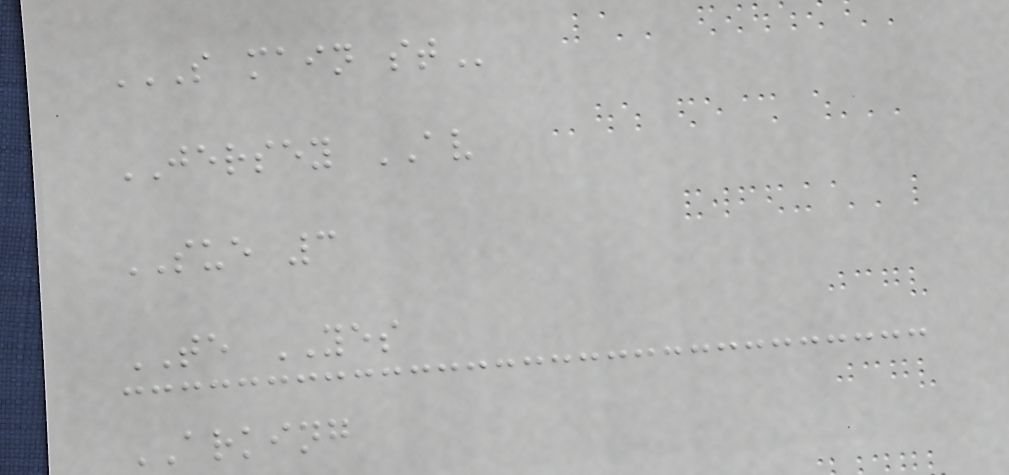S MAIN ST
JERSEY AV
SUE 3
TE YES
ARKING
